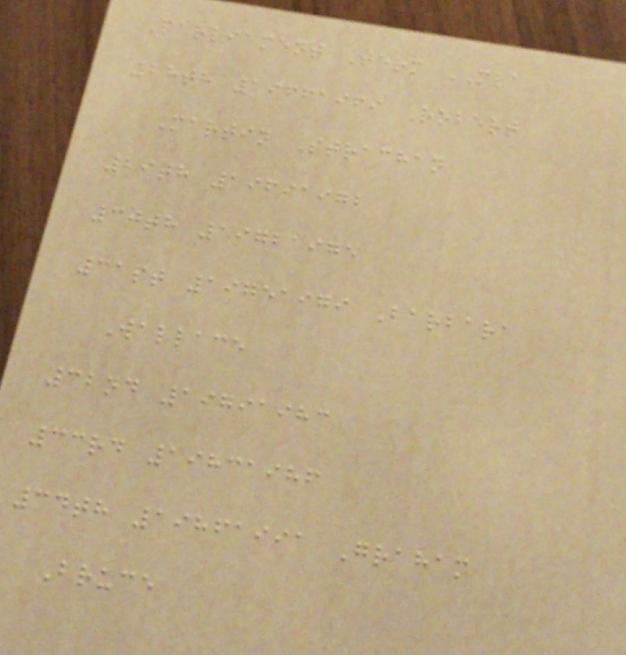Parliament Term MLA
28th 19661969 Robert
Martin Strachan
29th 19691972
30th 19721975
31st 19751979 Barbara
Wallace
32nd 19791983
33rd 19831986
34th 19861991 Graham
Bruce
